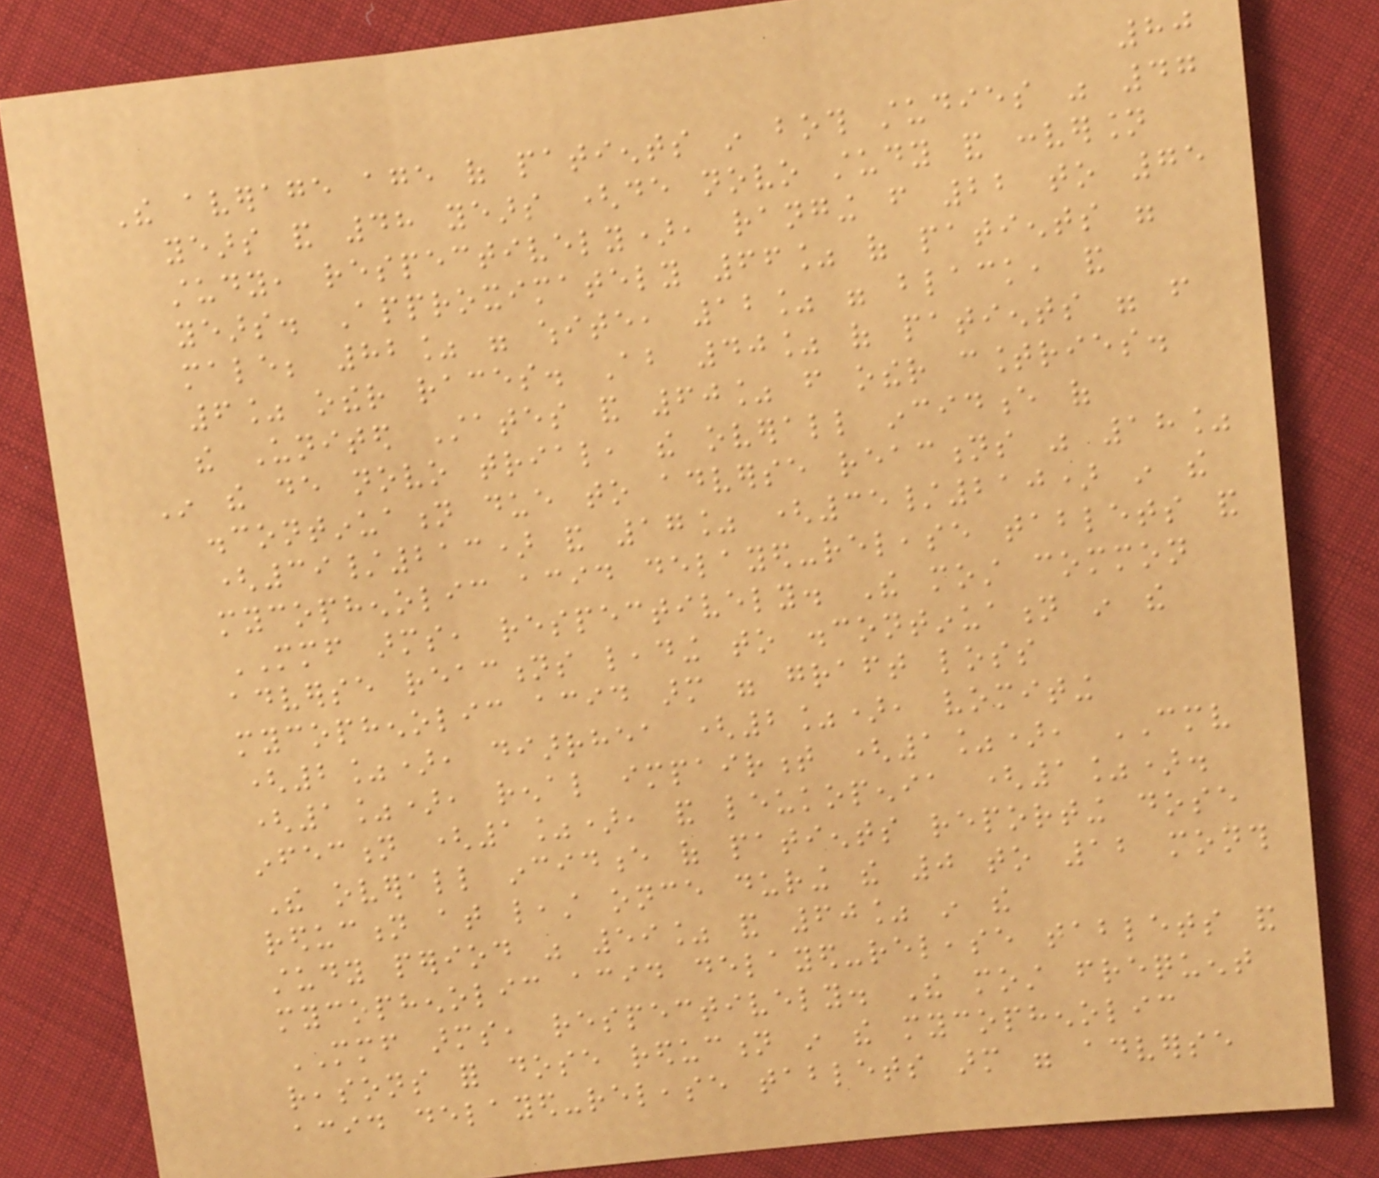80
The average age of patients in both studies was 47
years and 48 years (de novo study and conversion
study, respectively), ranging from 22 to 75
years. Approximately 66% of patients were
male; 82% were white, 12% were black, and
6% other races. About 40% of patients were from
the United States and 60% from other countries.
In the de novo trial, the overall incidence of
discontinuation due to adverse reactions was 18%
(39/213) and 17% (35/210) in the
mycophenolic acid delayed-release tablets and
MMF arms, respectively. The most common
adverse reactions leading to discontinuation in the
mycophenolic acid arm were graft loss
(2%), diarrhea (2%), vomiting
(1%), renal impairment (1%), CMV
infection (1%), and leukopenia (1%).
The overall incidence of patients reporting dose
reduction at least once during the 0 to 12 month
study period was 59% and 60% in the
mycophenolic acid delayed-release tablets and
MMF arms, respectively. The most frequent
reasons for dose reduction in the mycophenolic
acid delayed-release tablets arm were adverse
